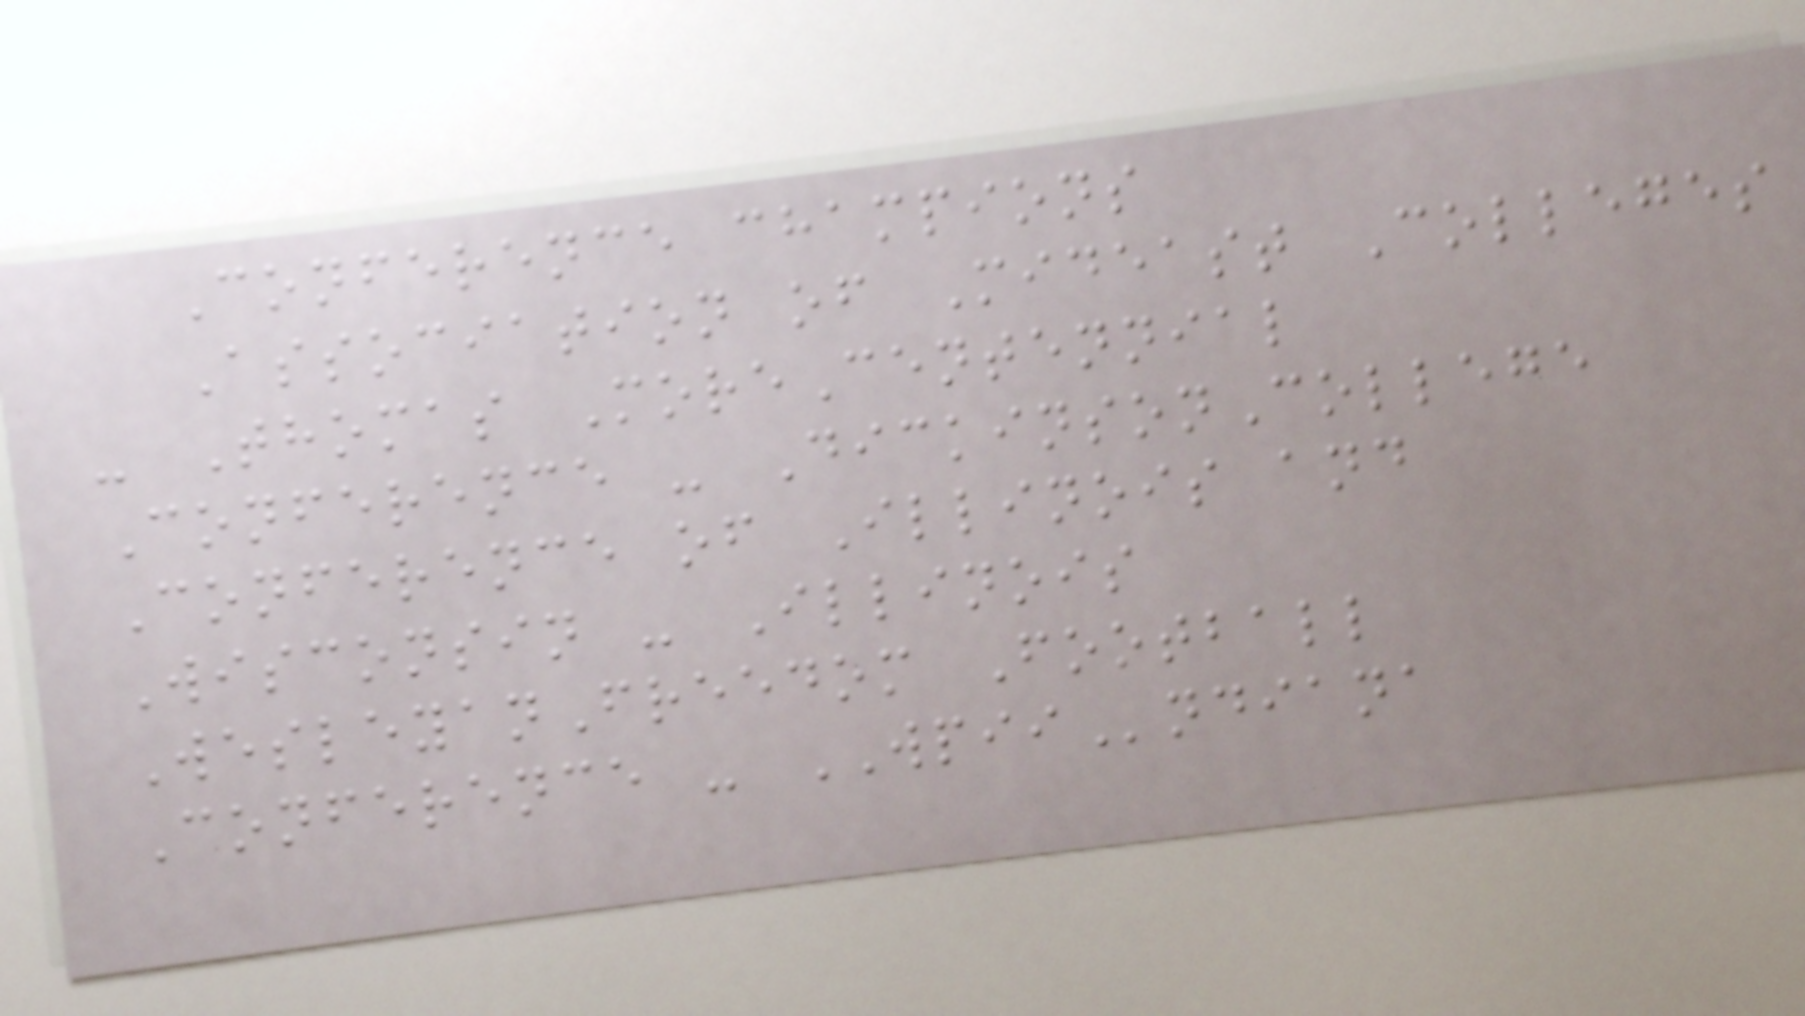Conference champions
Association of Mideast Colleges
- Thomas MoreCentennial
Conference - DickinsonCollege
Conference of Illinois and
Wisconsin - Illinois
WesleyanFreedom Football
Conference - WPIIndiana
